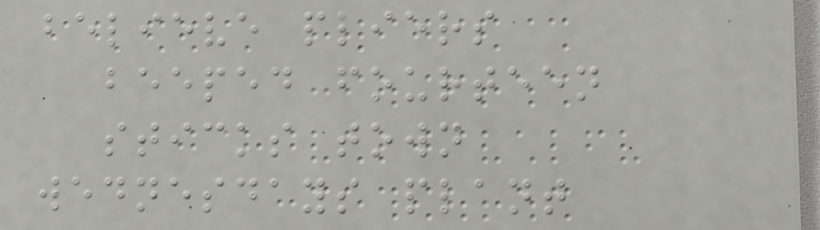believe pliers
beeped fourteen
sticks town
wednesdays plant
